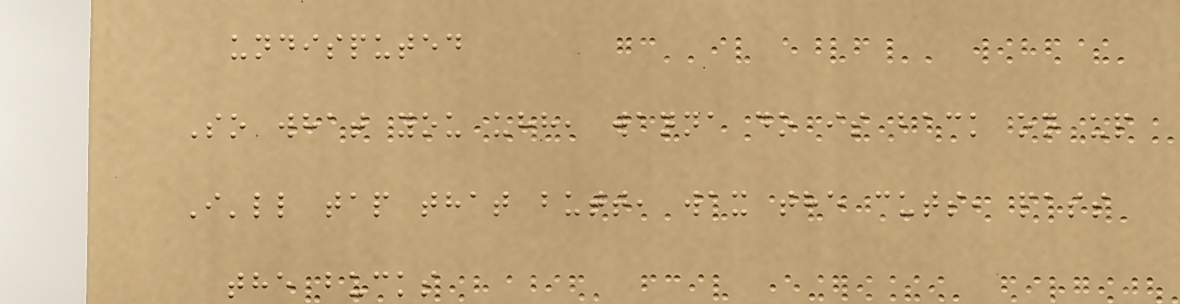undisputed
So what you uhh, wanna do is back on up
I'll tap that butt, wax the cuts, pass
the bucks
